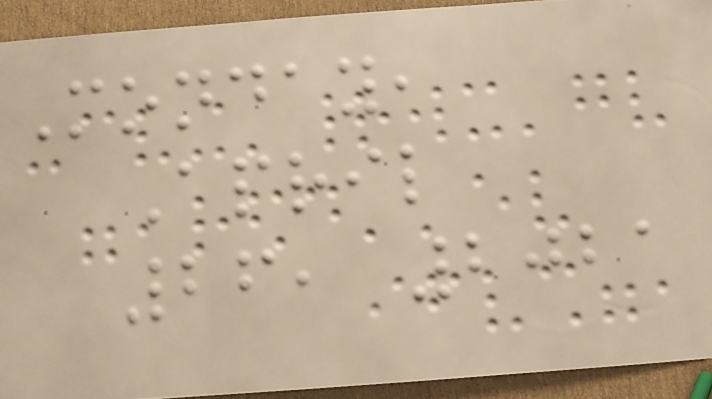Monday,
April
26, 2021
